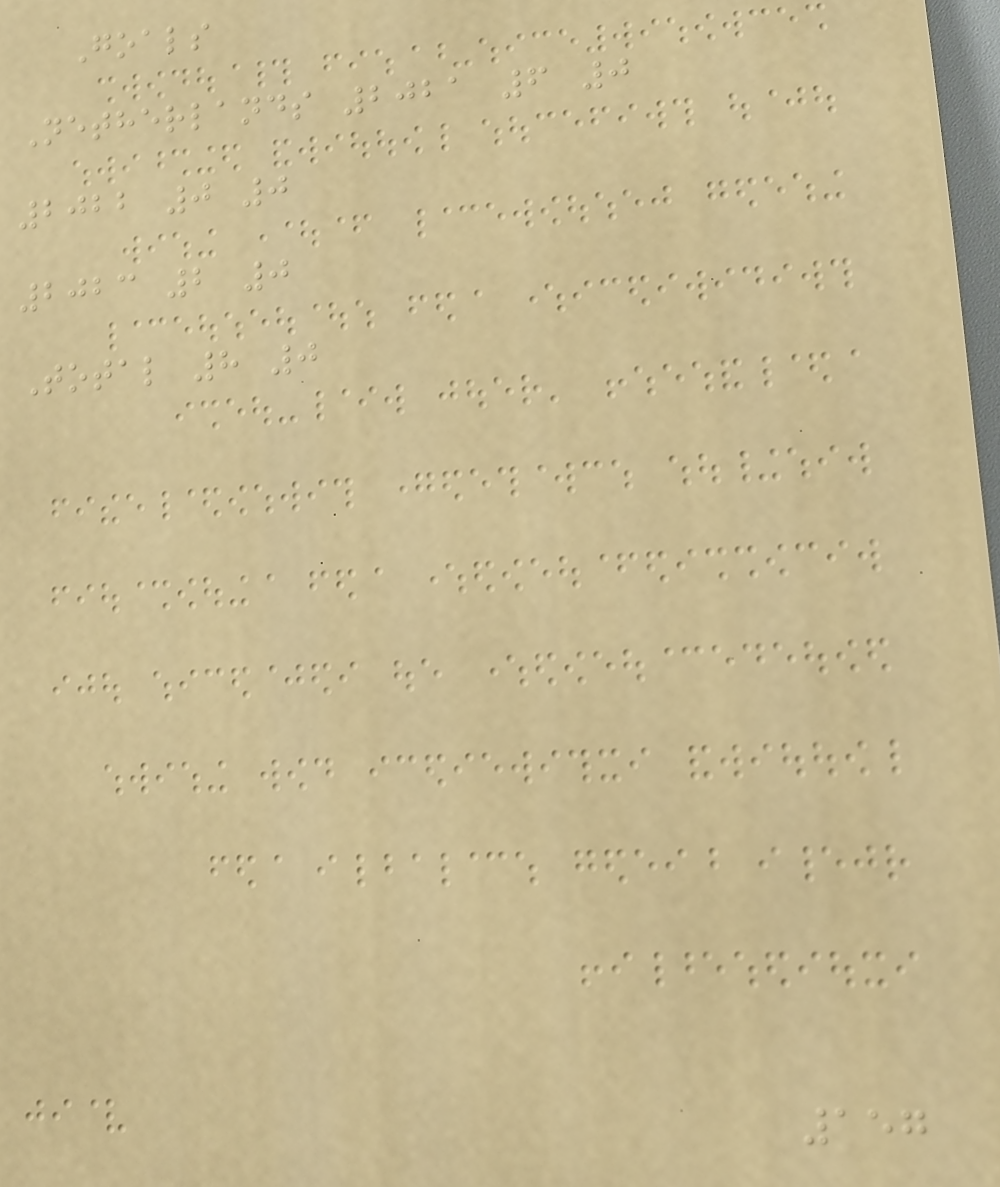Goals
Netherlands 2021 6 0
2022 0 0
2023 2 0
Total 8 0
157
